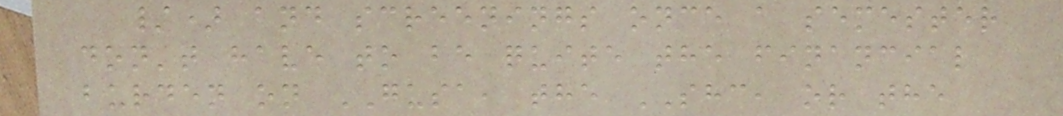/) and screenings once a semester
don't have to be quite the financial
burden on GUSA, the SHC, or the
